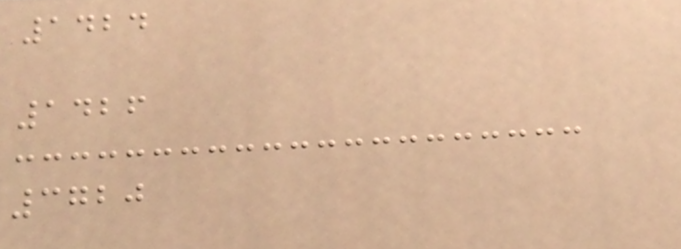1424
1426
3720
